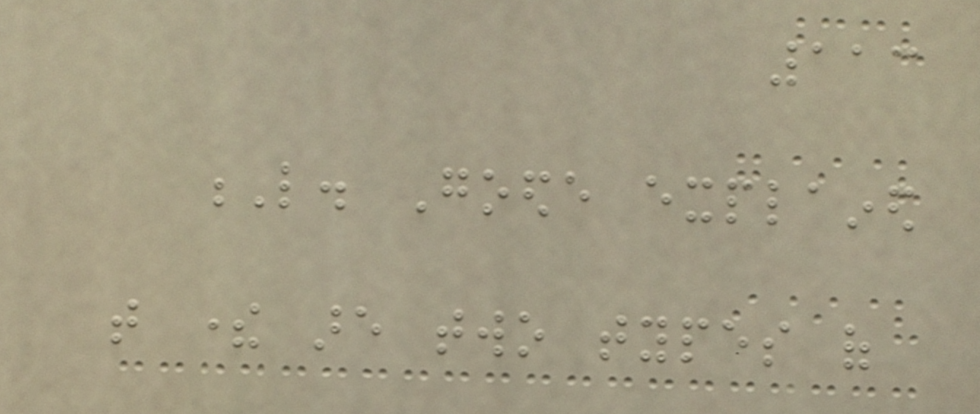113
L. Goede explained
that there are two types of
